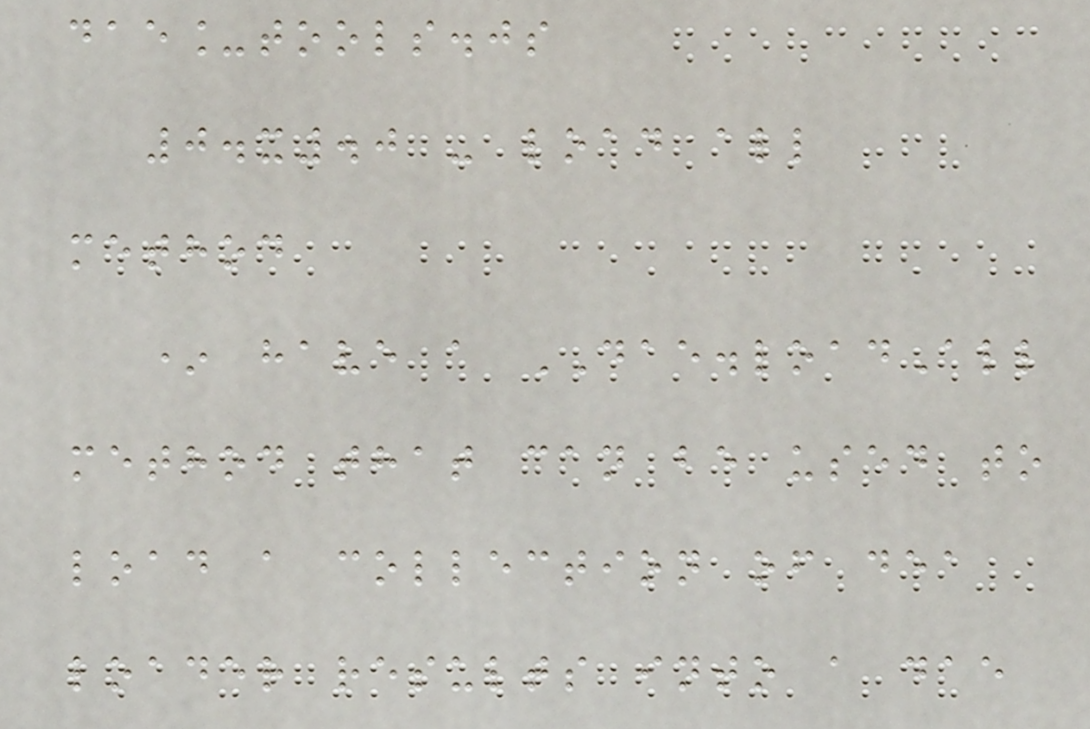dae_tools.js
0.x.0 - load all
method
* have a DAE.loadAll
method that can be used to
load a collection of dea
loader results into a dae
